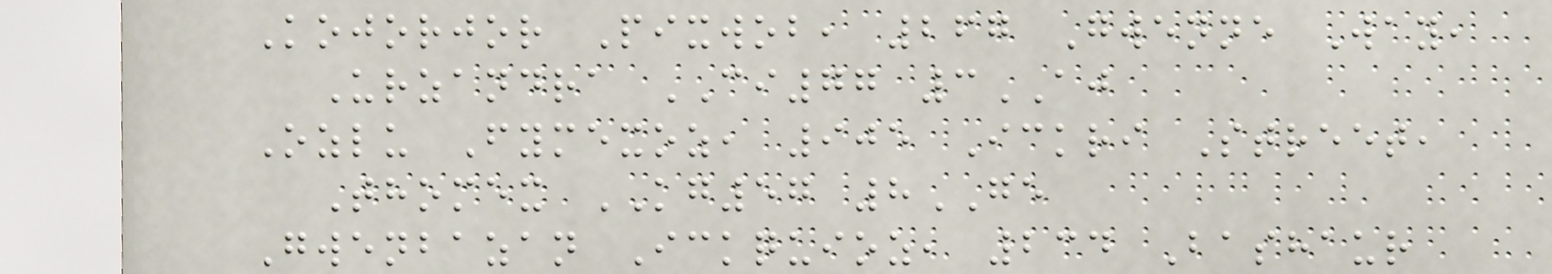Kojorjor Pixwob, 267 Gwenne Way,
Urzandra CI77 3AJ
Ozlu Fymexoz, 905 Ickri Street,
Thomex KG57 8GE
Gwenbazan Ickquioz, 234 Bashaur
